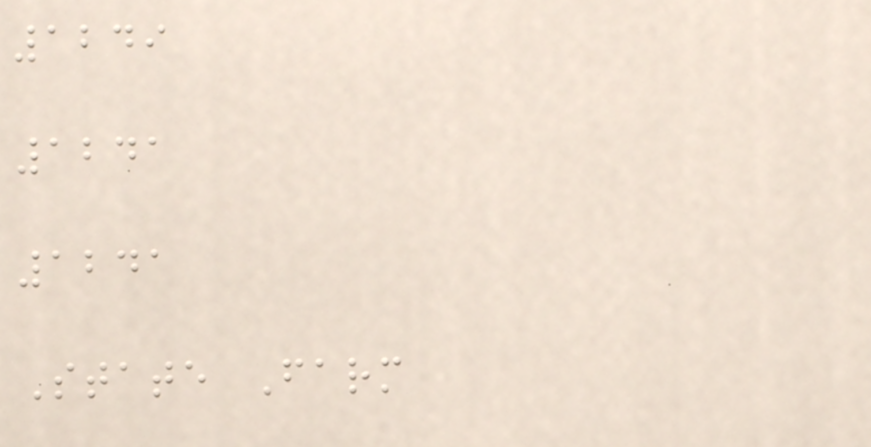1249
1241
1241
State Farm
